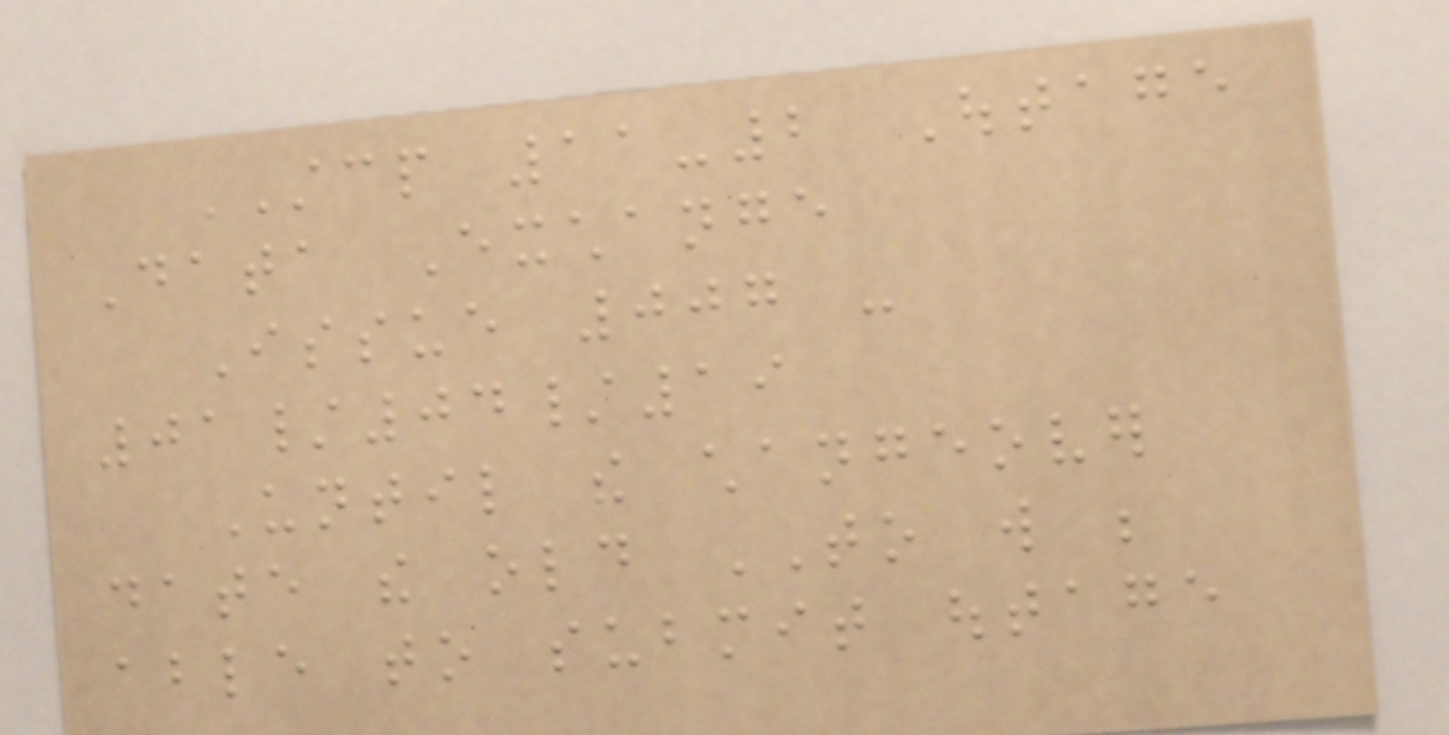STCP 11-2 Outage
Data Exchange
Issue 007 -
01/04/19
Until the changeover
date the old TO will be
able to submit outage
